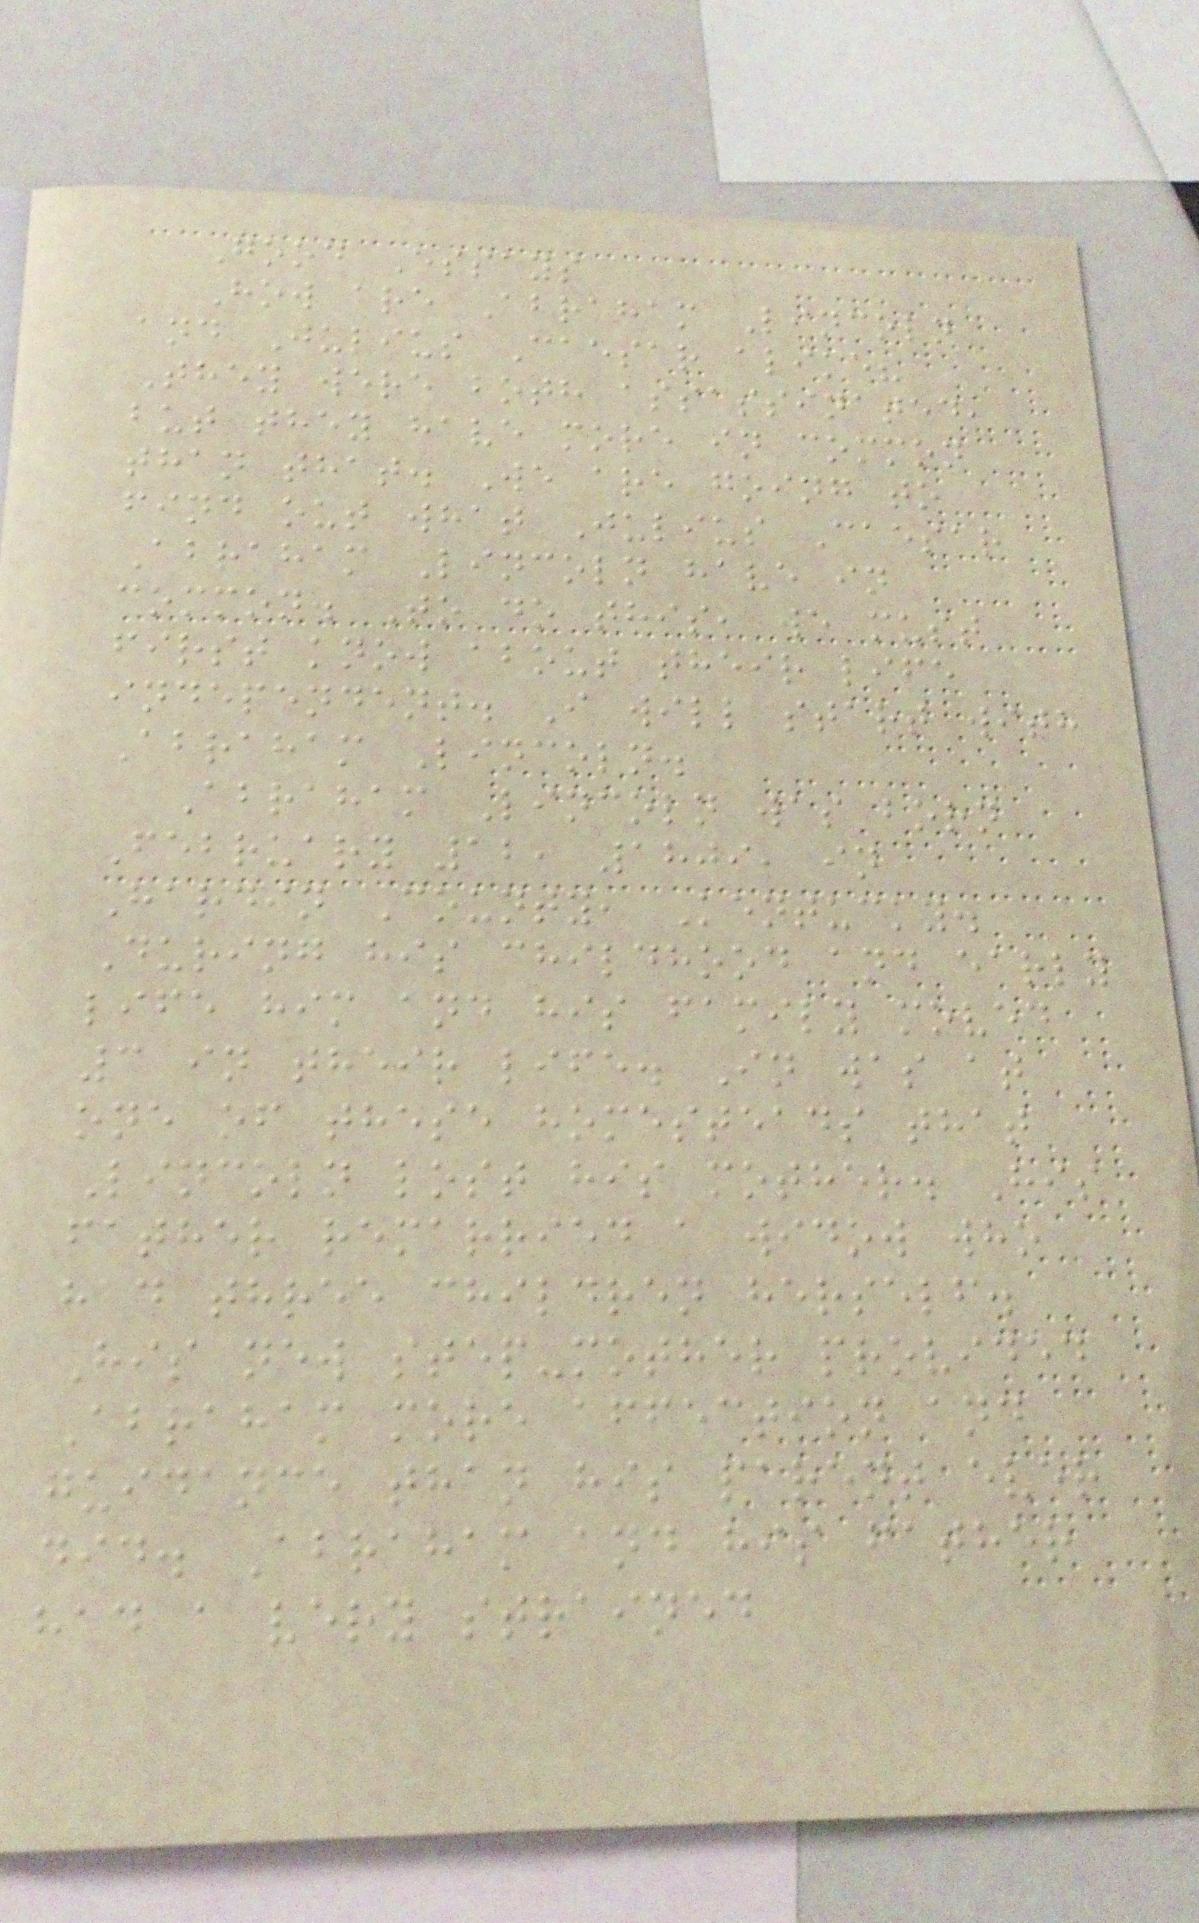Good Essays
How are Abraham Lincoln
and Julius Caesar alike?
They were both assassinated,
but they have more in common
than that. We are going to
find out what Julius Caesar
Abraham Lincoln have in
common. To do this, we must
first know about their life
independent. I will start with
Abraham Lincoln.
Abraham Lincoln was born
February 12, 1809, in
Hardin County, Kentucky.
During his childhood and early
life him and his family moved
3 in their life. In was at
one of these homesteads that
Lincoln lost his mother. His
father remarried a widow who
had three children herself.
His new step-mother provided
Abraham more affection and
guidance than his parent ever
did. Abraham and his father
had a very strained
